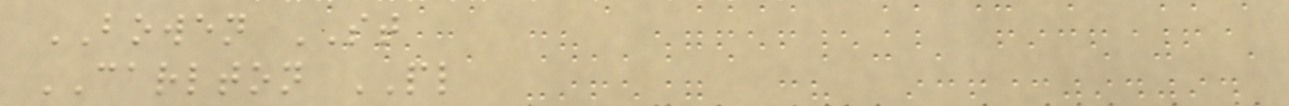BOWEN ST
CARLTON PL
